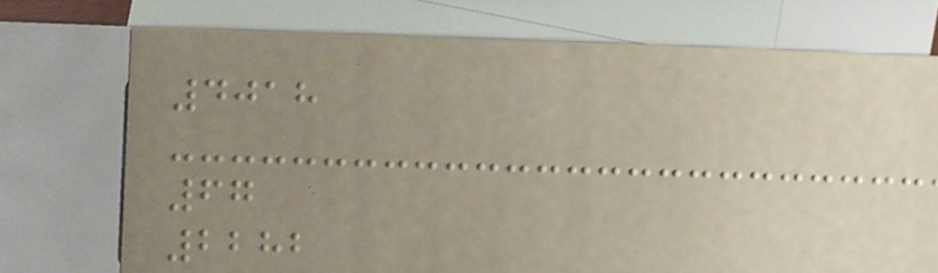4018
67
2282
